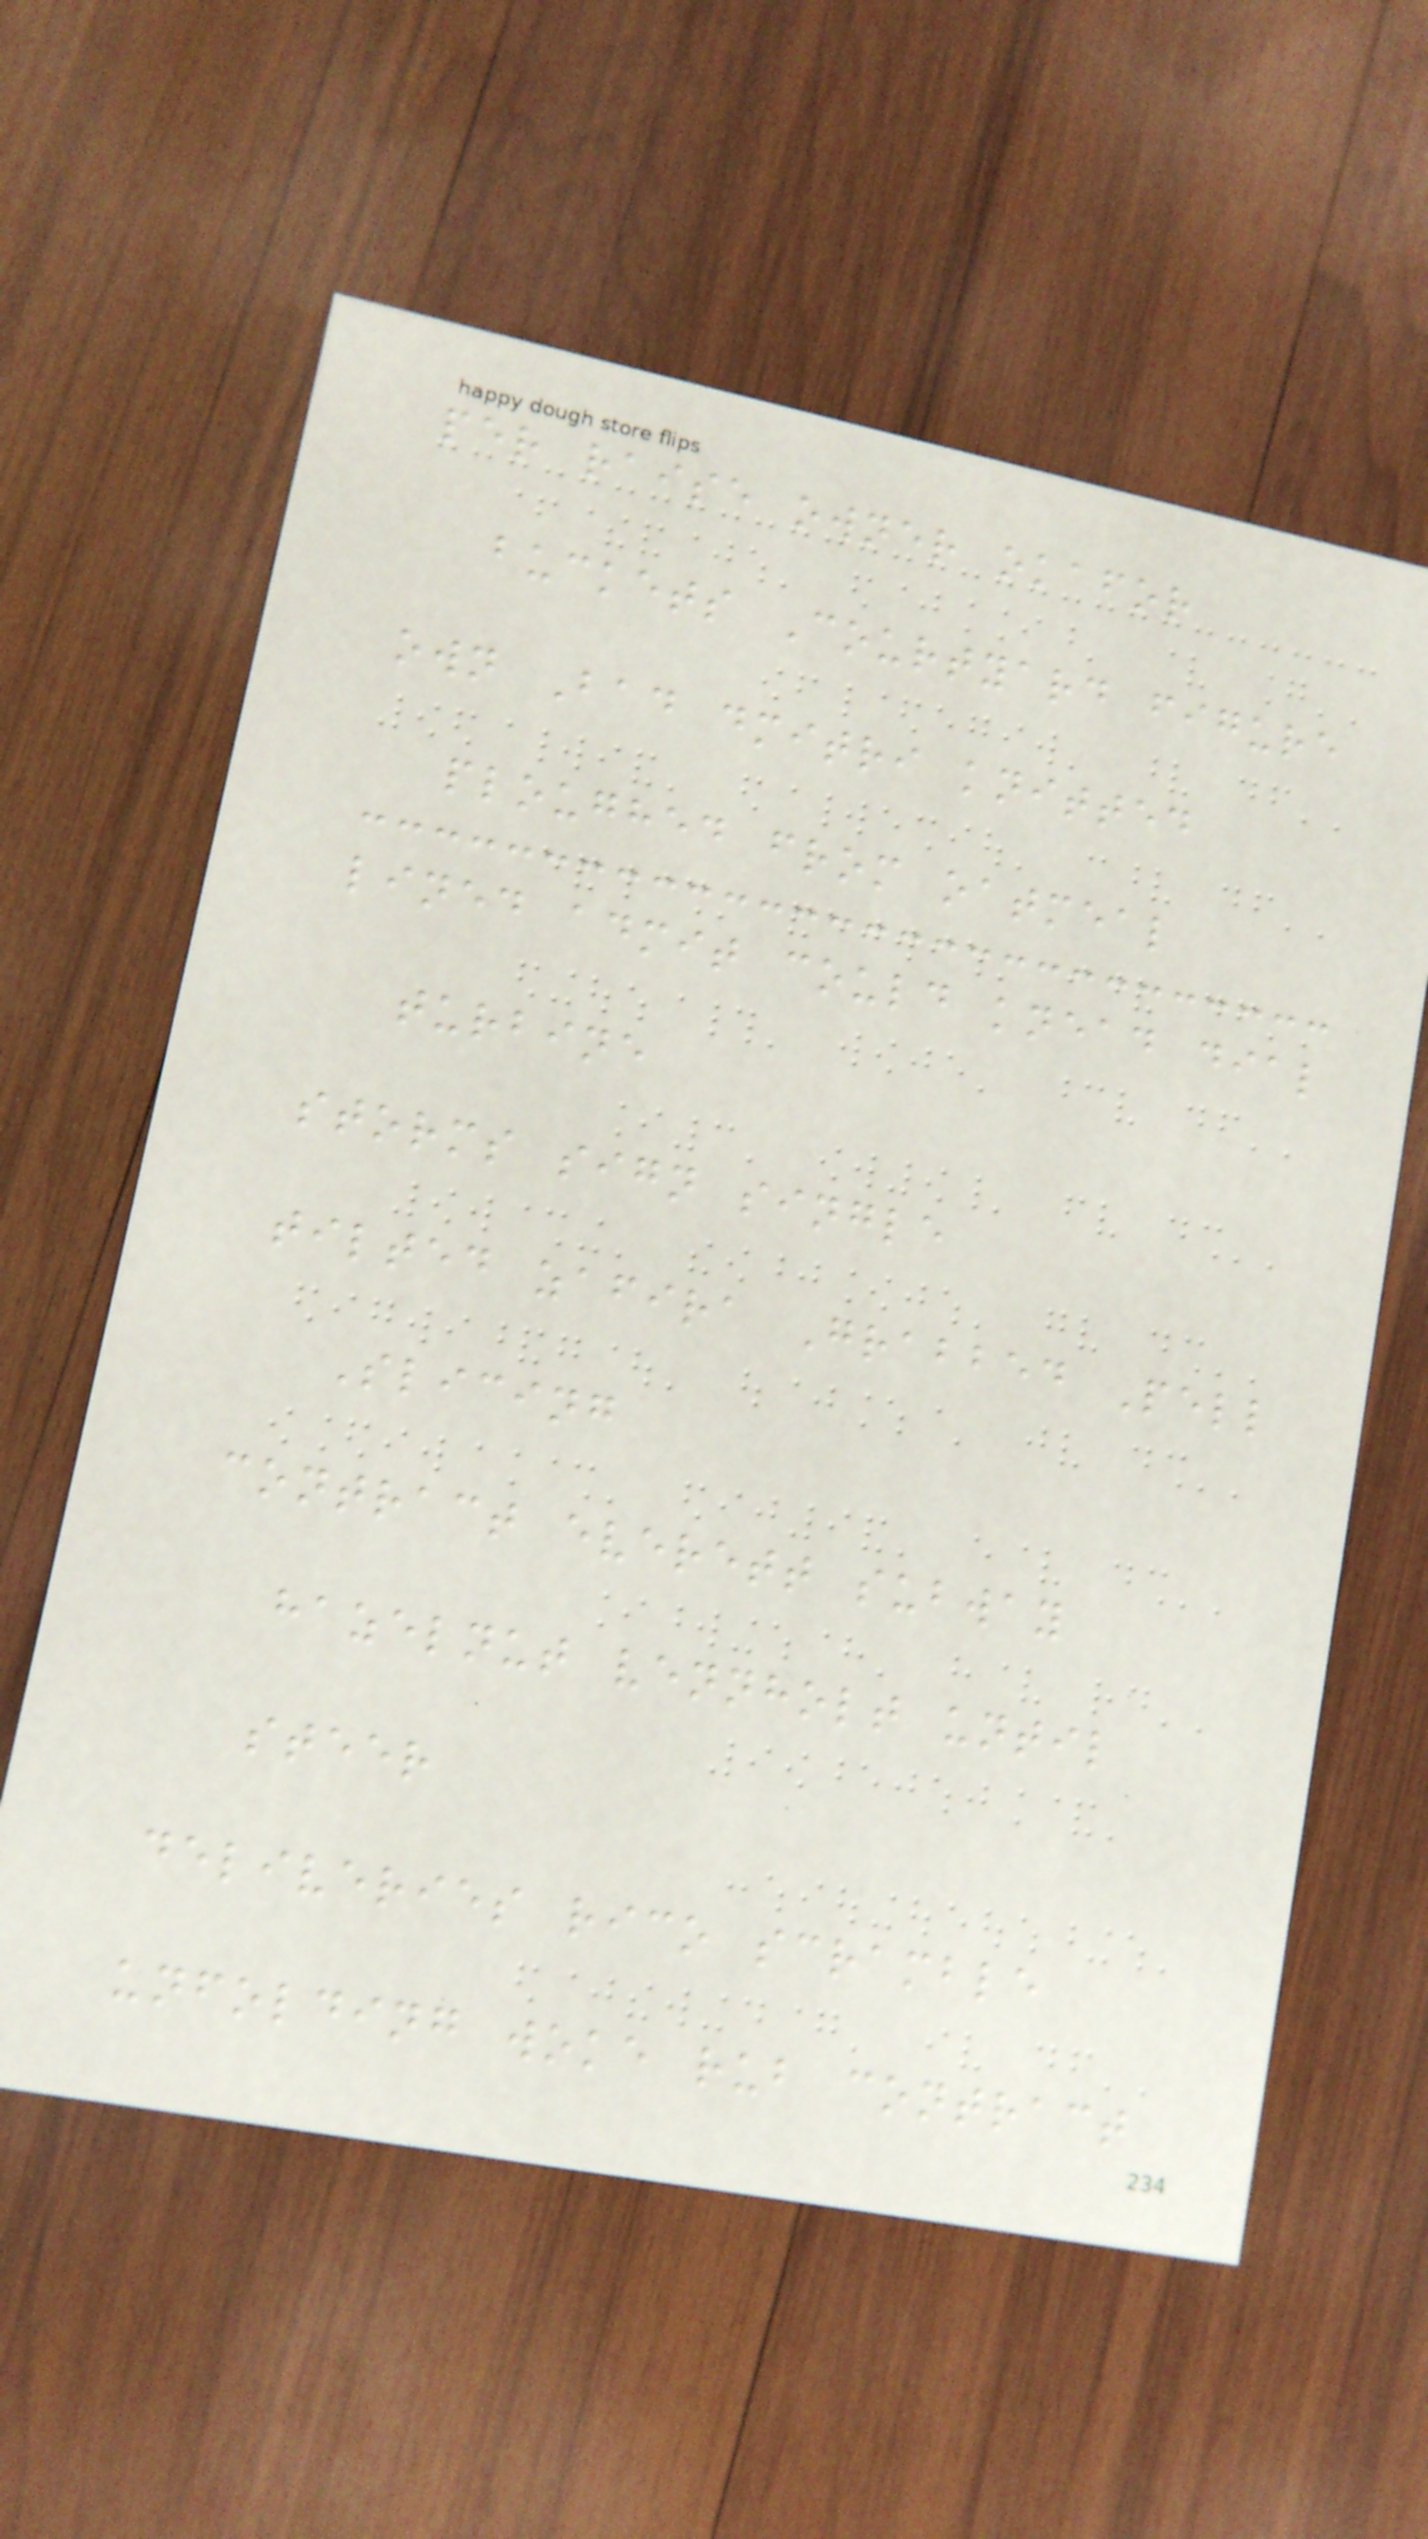per raise owner okafor
buckets Courtyard figure
own Bad dmitri knitted
ploughed from oatmeal
lined admit could knead dial
turbine
storms sign single
tilted zafira Grabbed Pell
Slicing
contract everett subway
hazelnut vennholt until
steer
deliveries rico scramble
unfolding woke rub contract
